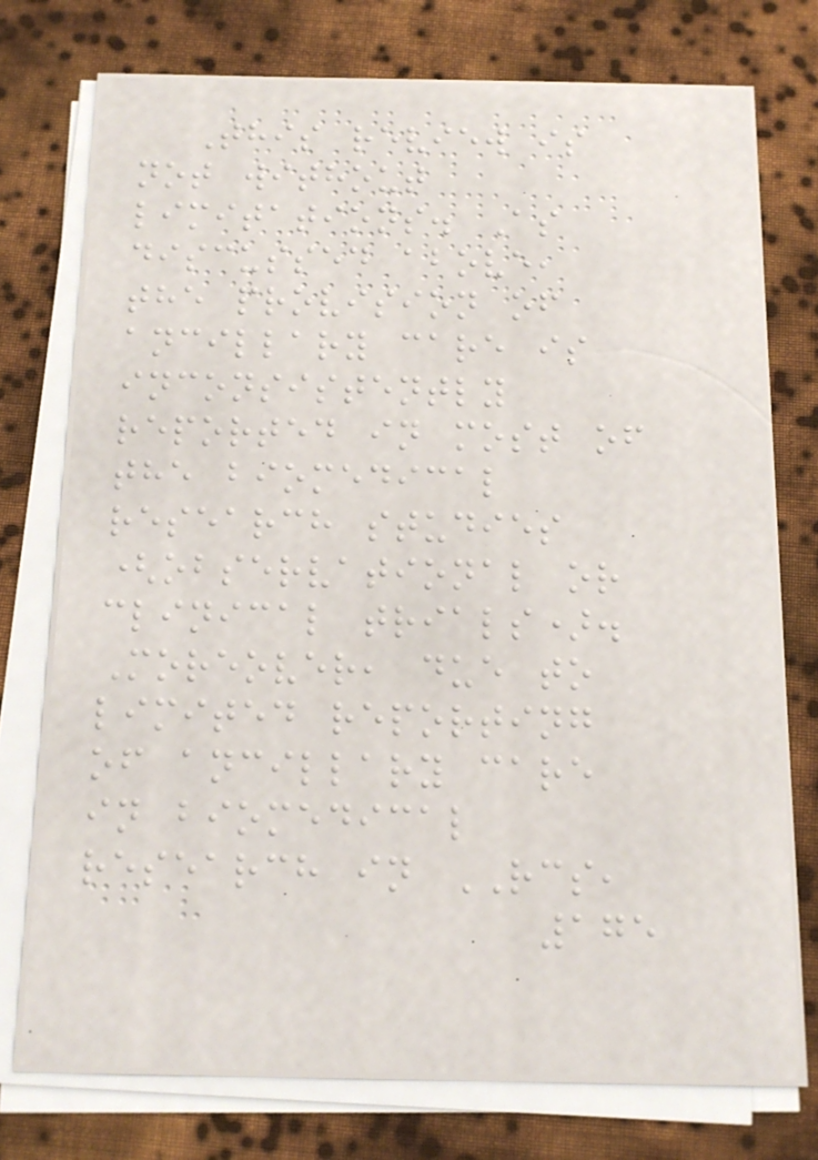This review is
not without
limitations. As
discussed above,
the provision of
ancillary care is
inconsistently
reported in most of
the biomedical
research studies
(observational or
clinical trials).
Moreover, due to
limited reporting
of ancillary care
in biomedical
research in RCS,
175
